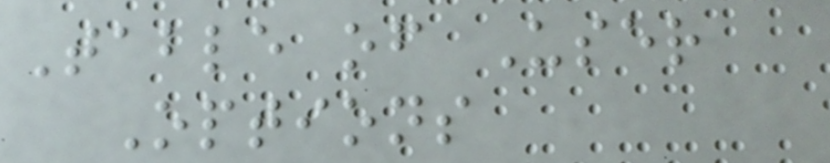Table of User
Options
